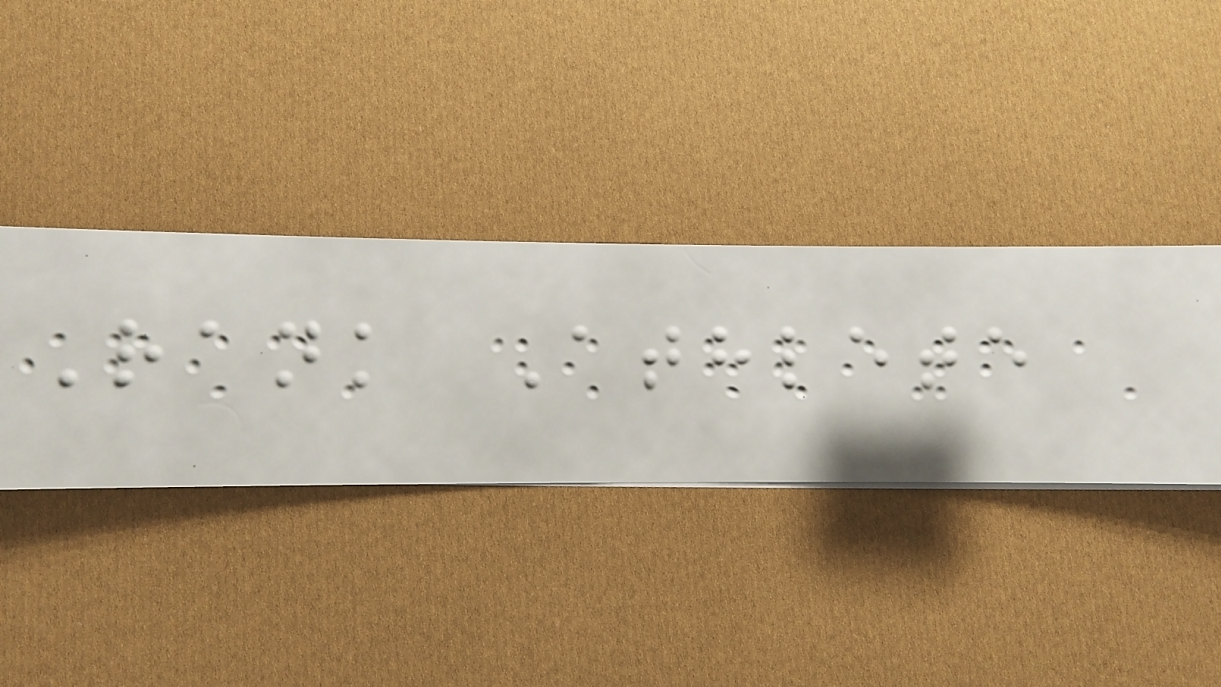Rank Athlete
